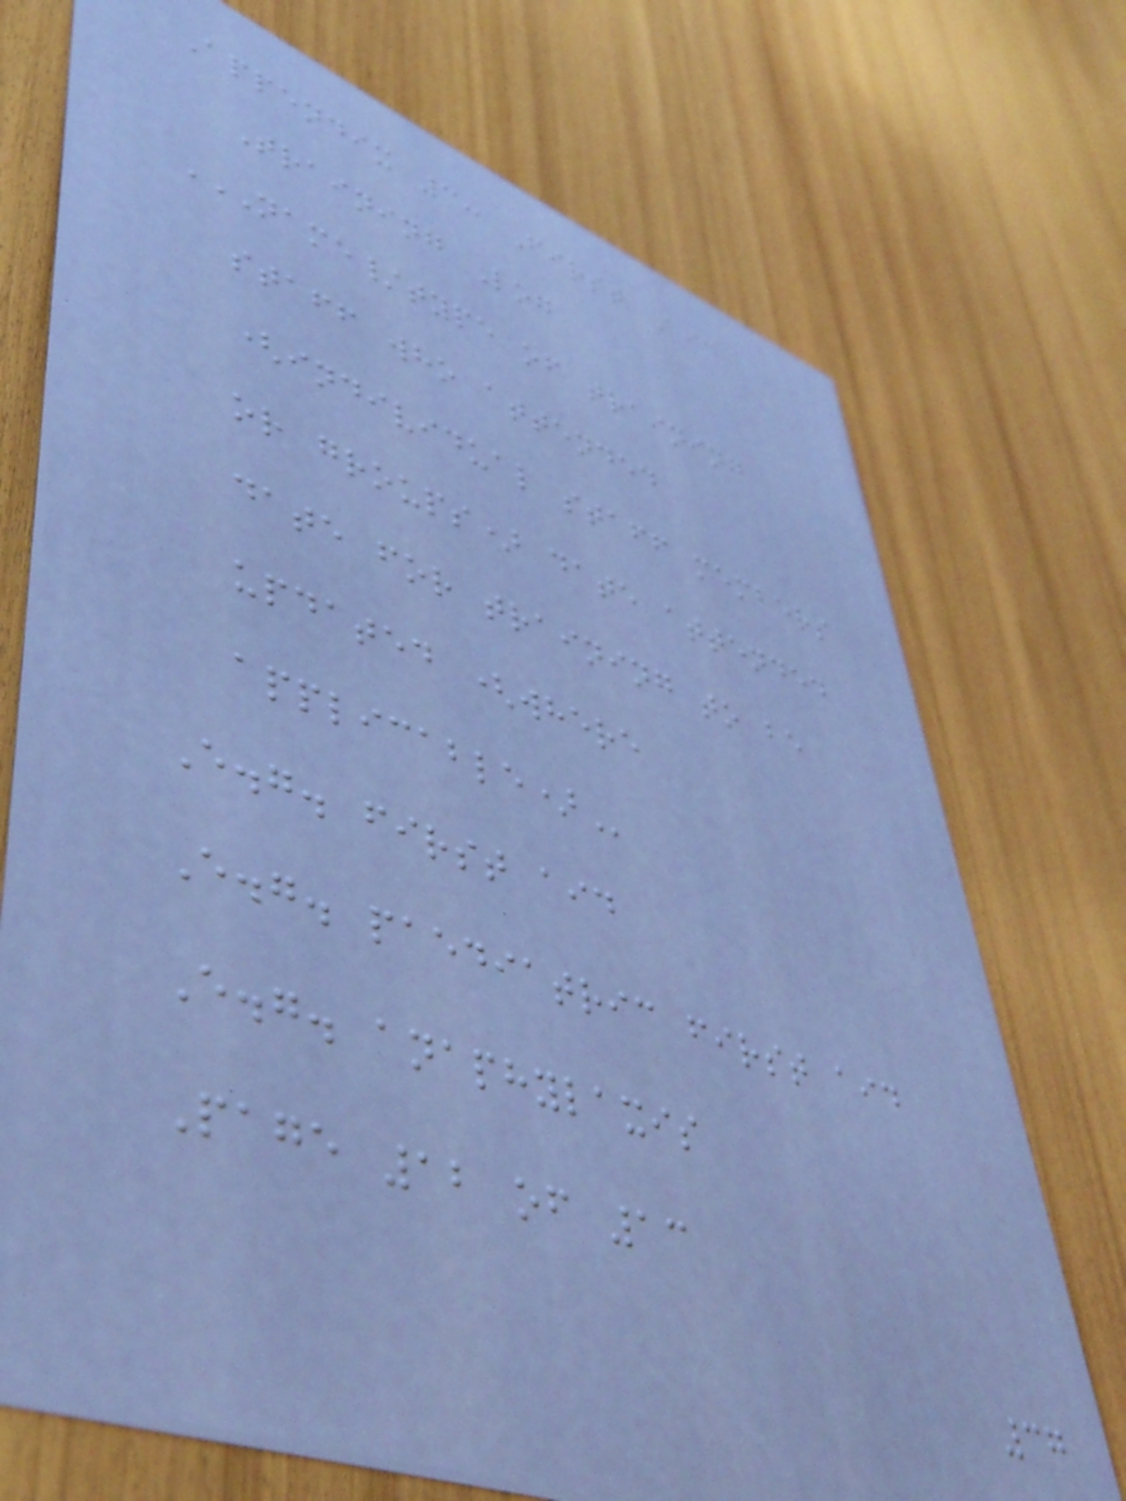Appendix 3: First Aid
Training Log
NAME/TYPE OF TRAINING
STAFF WHO ATTENDED
(INDIVIDUAL STAFF MEMBERS
OR GROUPS) DATE ATTENDED
DATE FOR TRAINING TO BE
UPDATED (WHERE
APPLICABLE)
E.g. first aid
E.g. paediatric first aid
E.g. anaphylaxis
Page 12 of 13
37
